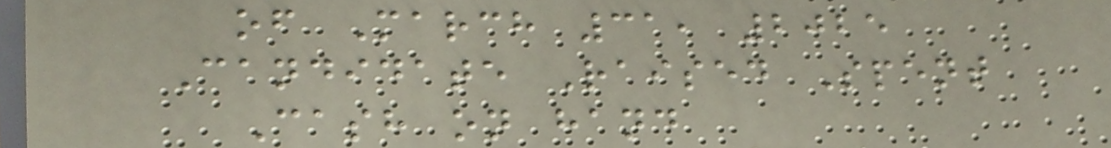of March 31, 2025
Candidate Raised Spent
Cash on hand
